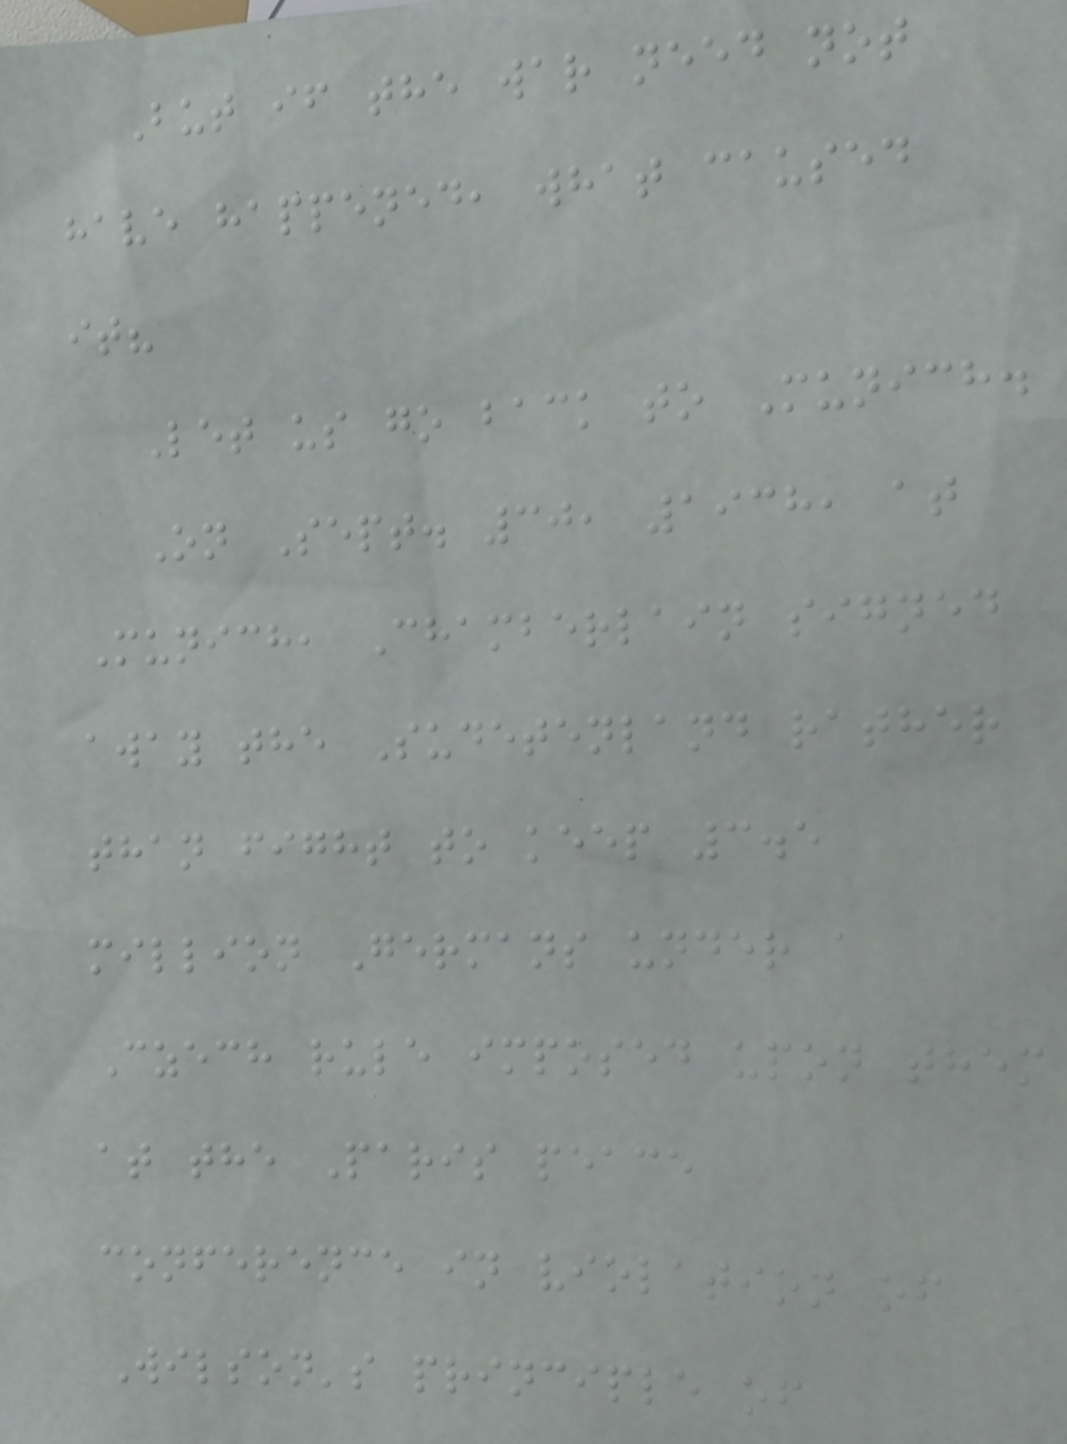But if the war need not
have happened, what caused
it?
Let us go back to Munich.
On Sept. 30, 1938, at
Munich, Chamberlain signed
away the Sudetenland rather
than fight to keep 3.5
million Germans under a
Czech rule imposed upon them
at the Paris peace
conference in violation of
Wilson's principle of
